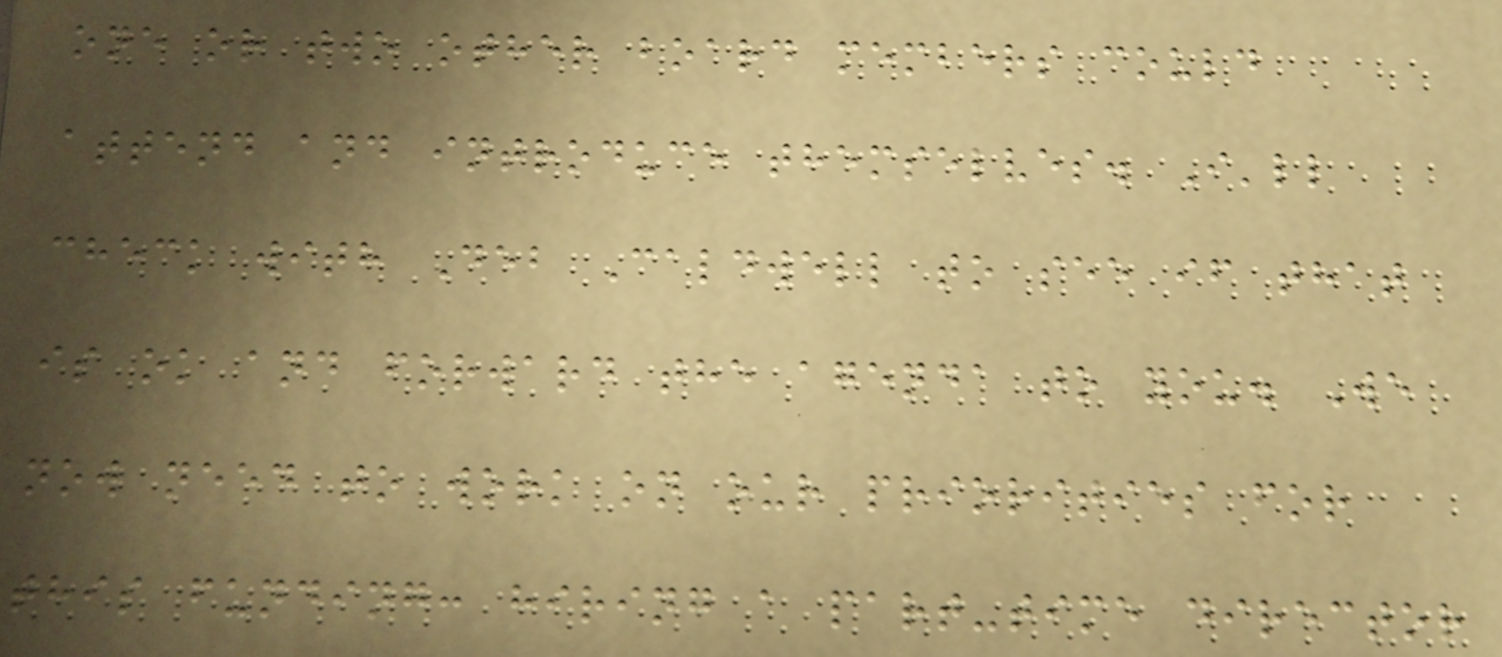one or two other board members could
attend and introduce themselves. I'll
check with Deb Caldwell to see if that
is ok and forward the agenda to you. We
now need to work on our priorities for
this funding: hiring a part-time director
